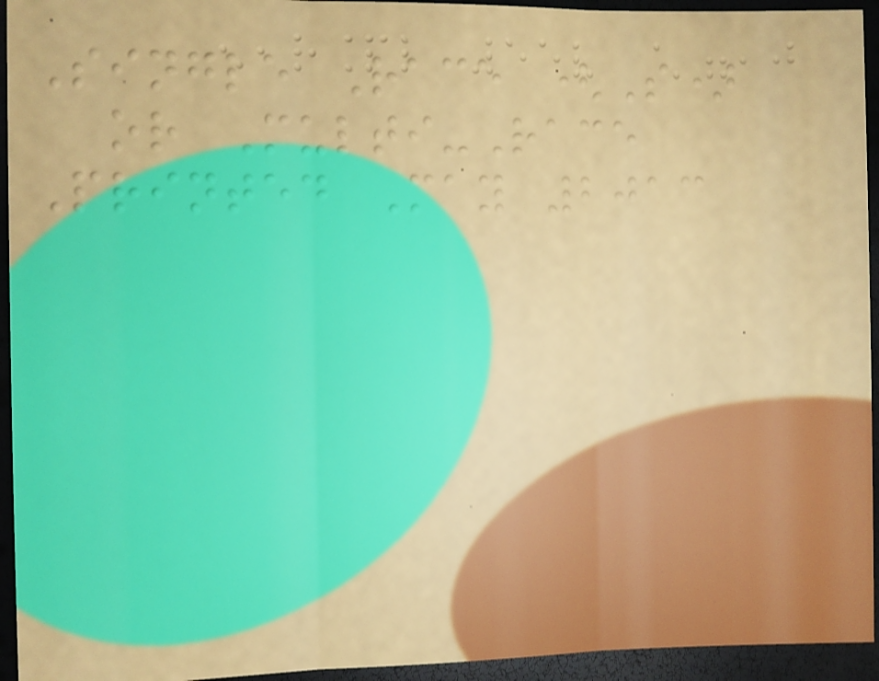Single Race (S)
or Multi-Race
Printed May 2013
